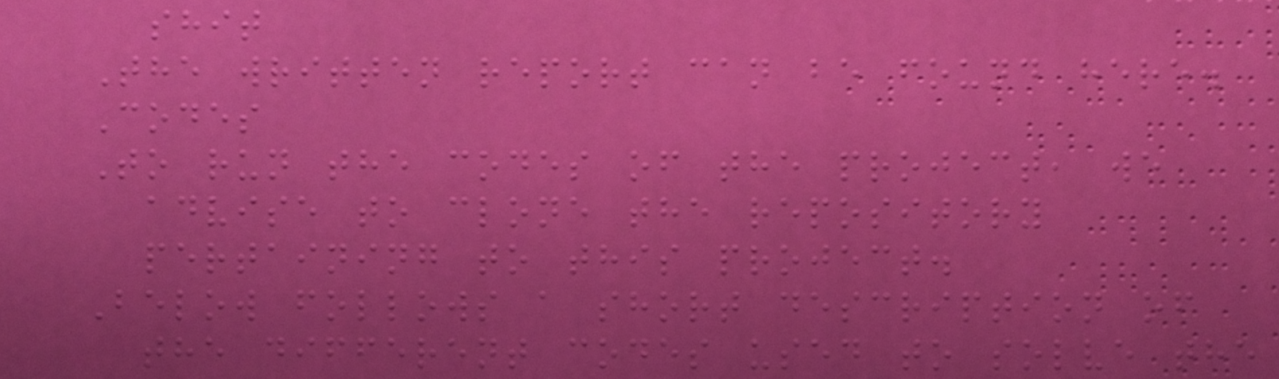shit
The written report can be found here.
Codes
To run the codes of the project, we
advise to clone the repository
pertaining to this project.
Below follows a short description of
the different codes used to solve the
